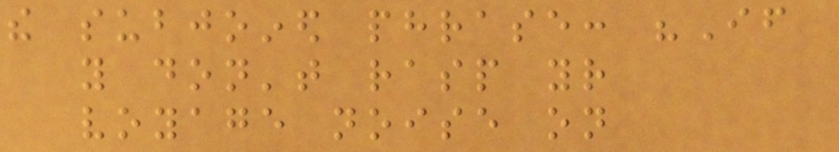the subjoined phrase: "If
you don't rasp your
voyage noise on
